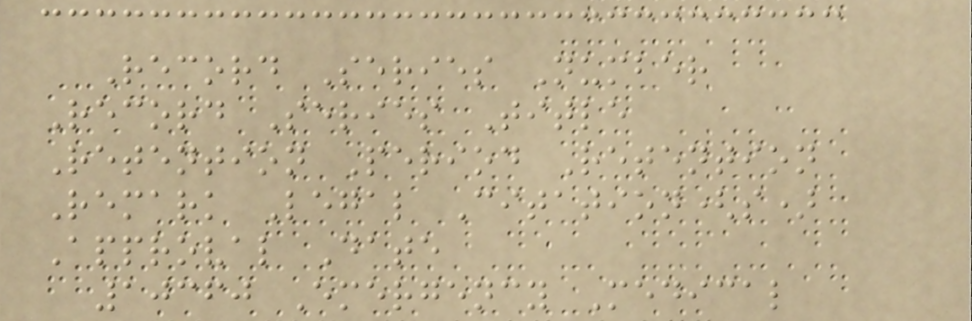Record Series Number
Record Series Title
Retention Period Retention
Remark Legal Citation(s)
Approval Date
10360 Emergency Medical
